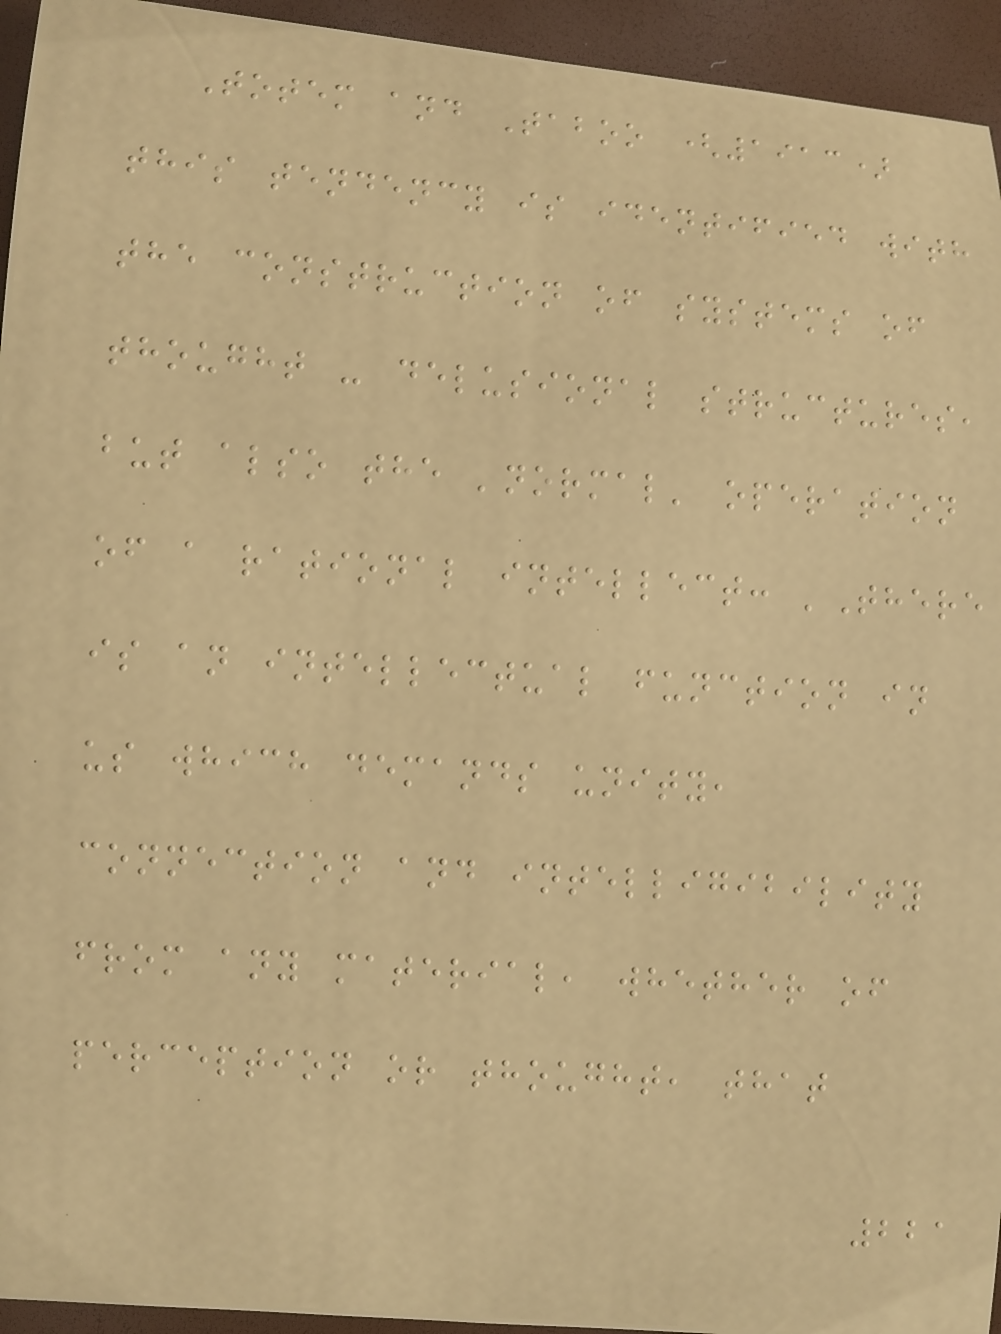Totem and Taboo (1913)
this tendency is identified with
the construction of systems of
thought - delusional structures,
but also the 'normal' operation
of a rational intellect: 'There
is an intellectual function in
us which demands unity,
connection and intelligibility
from any material, whether of
perception or thought, that
221
